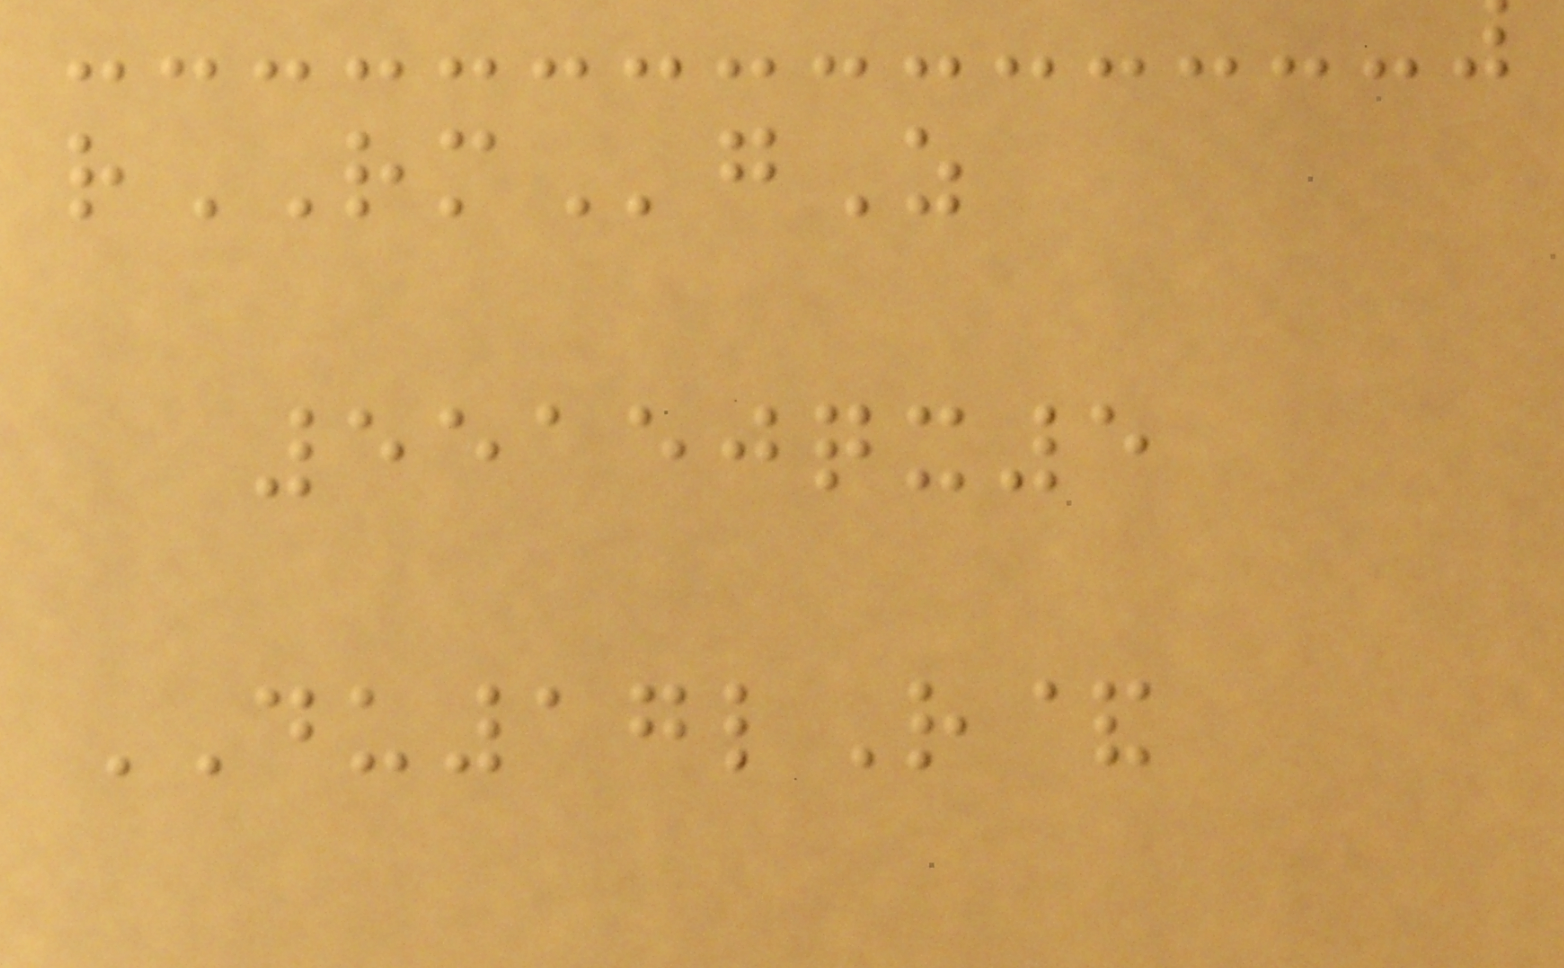rRMgZ
55150qx5
DU17lR&
